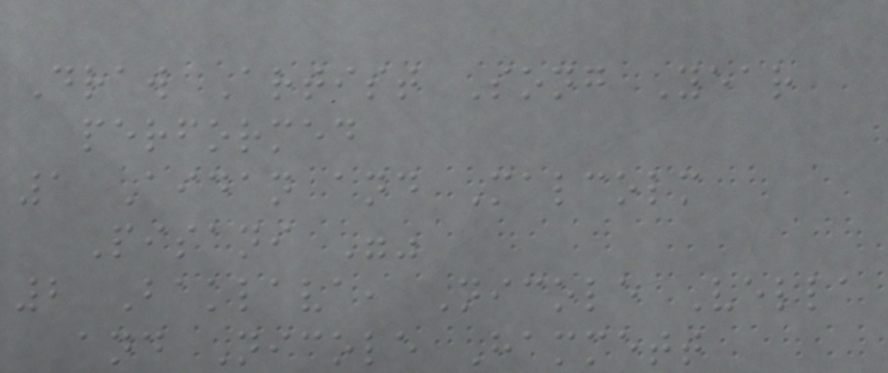Draw Artist Song Year
performed
1 Aidan and Malcolm
Pisani ""
2 Baklava, Nicole Vella
and Nicole Hammett
